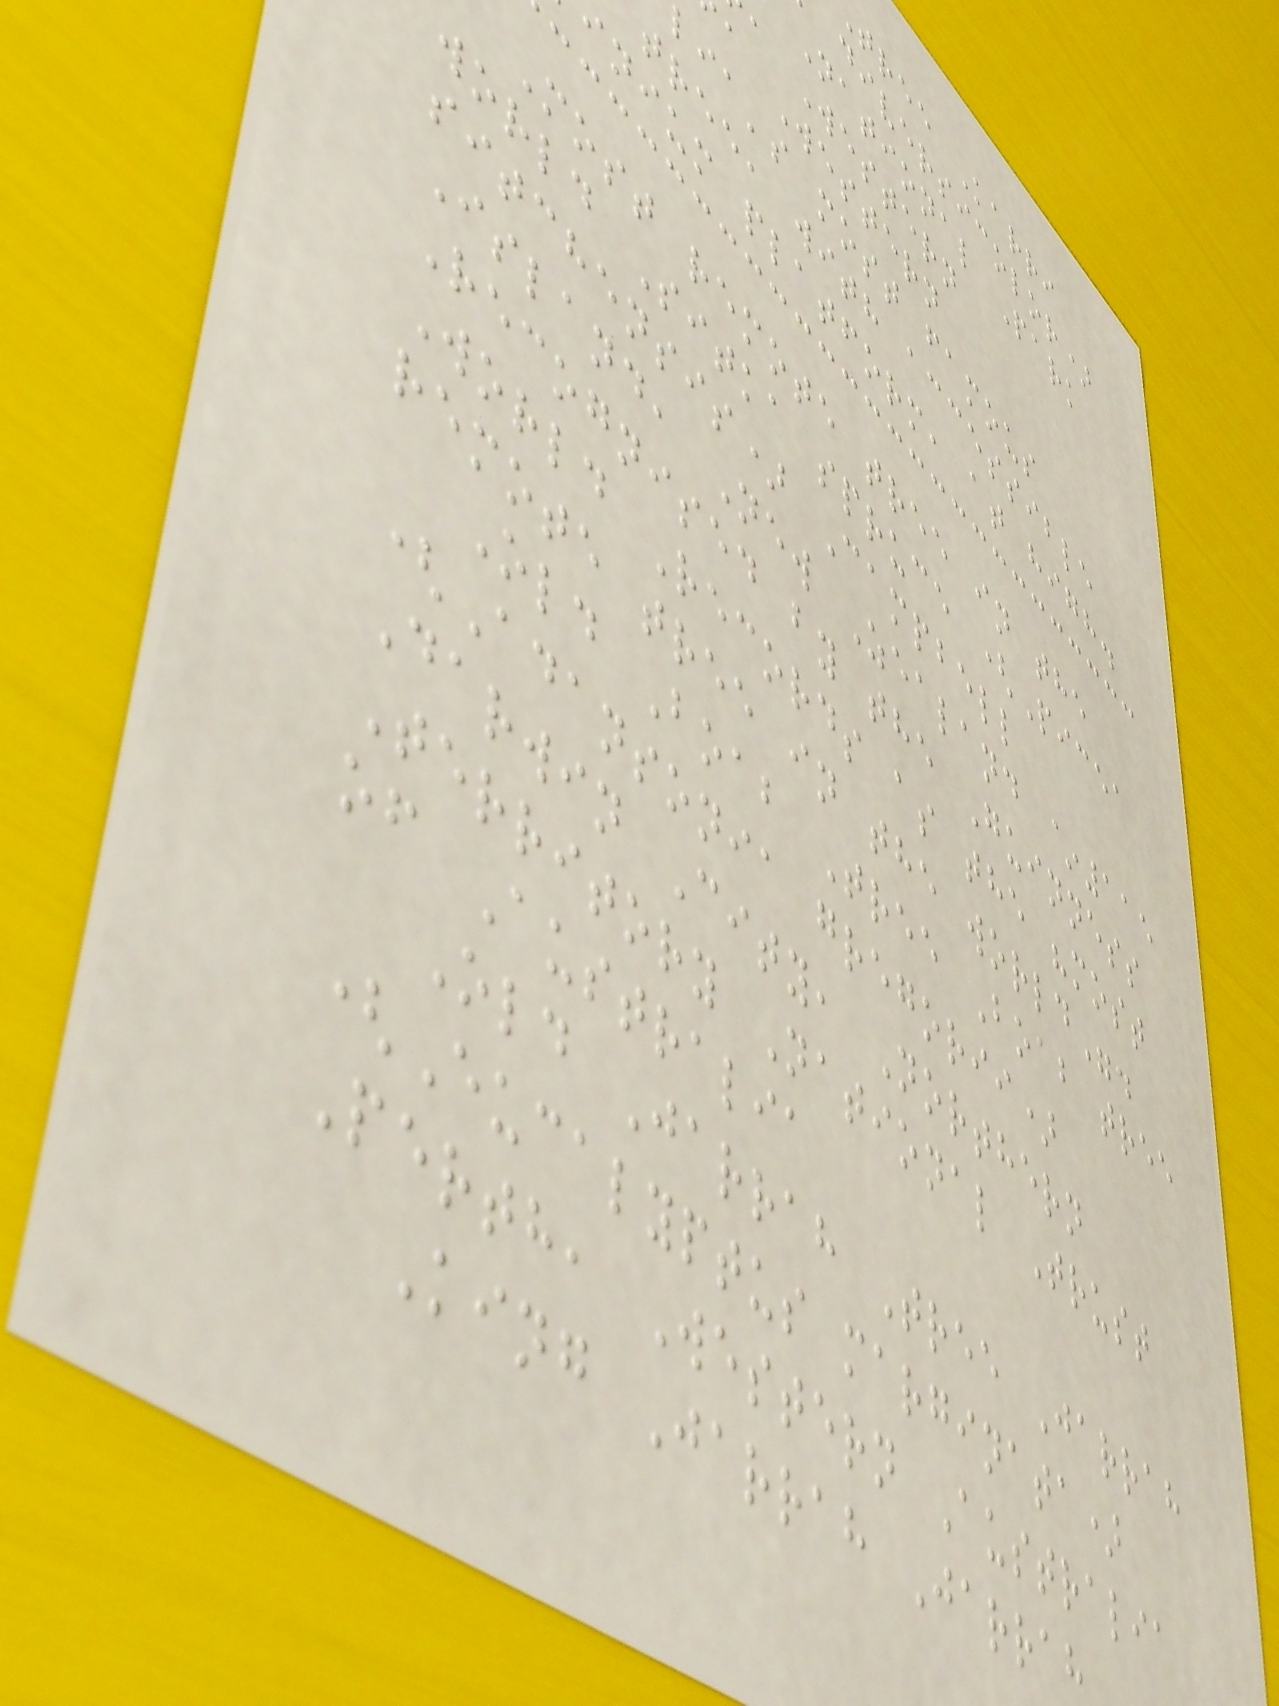tree Karri
diversicolor)
National Park
, Western
a Western
lia's most famous
tree, with accessible
inium platform, at high.
Most remote tree in the
world Sitka spruce (Picea
sitchensis) Campbell
Island, New Zealand ~115
Recognised by the Guinness
World Records as the "most
remote tree in the world".
Old Boab Tree Boab tree
(Adansonia gregorii)
Darwin City, Northern
Territory National Trust
of Australia
Old Jarrah Tree Jarrah
(Eucalyptus marginata)
Perth, Western Australia
King Jarrah Jarrah
